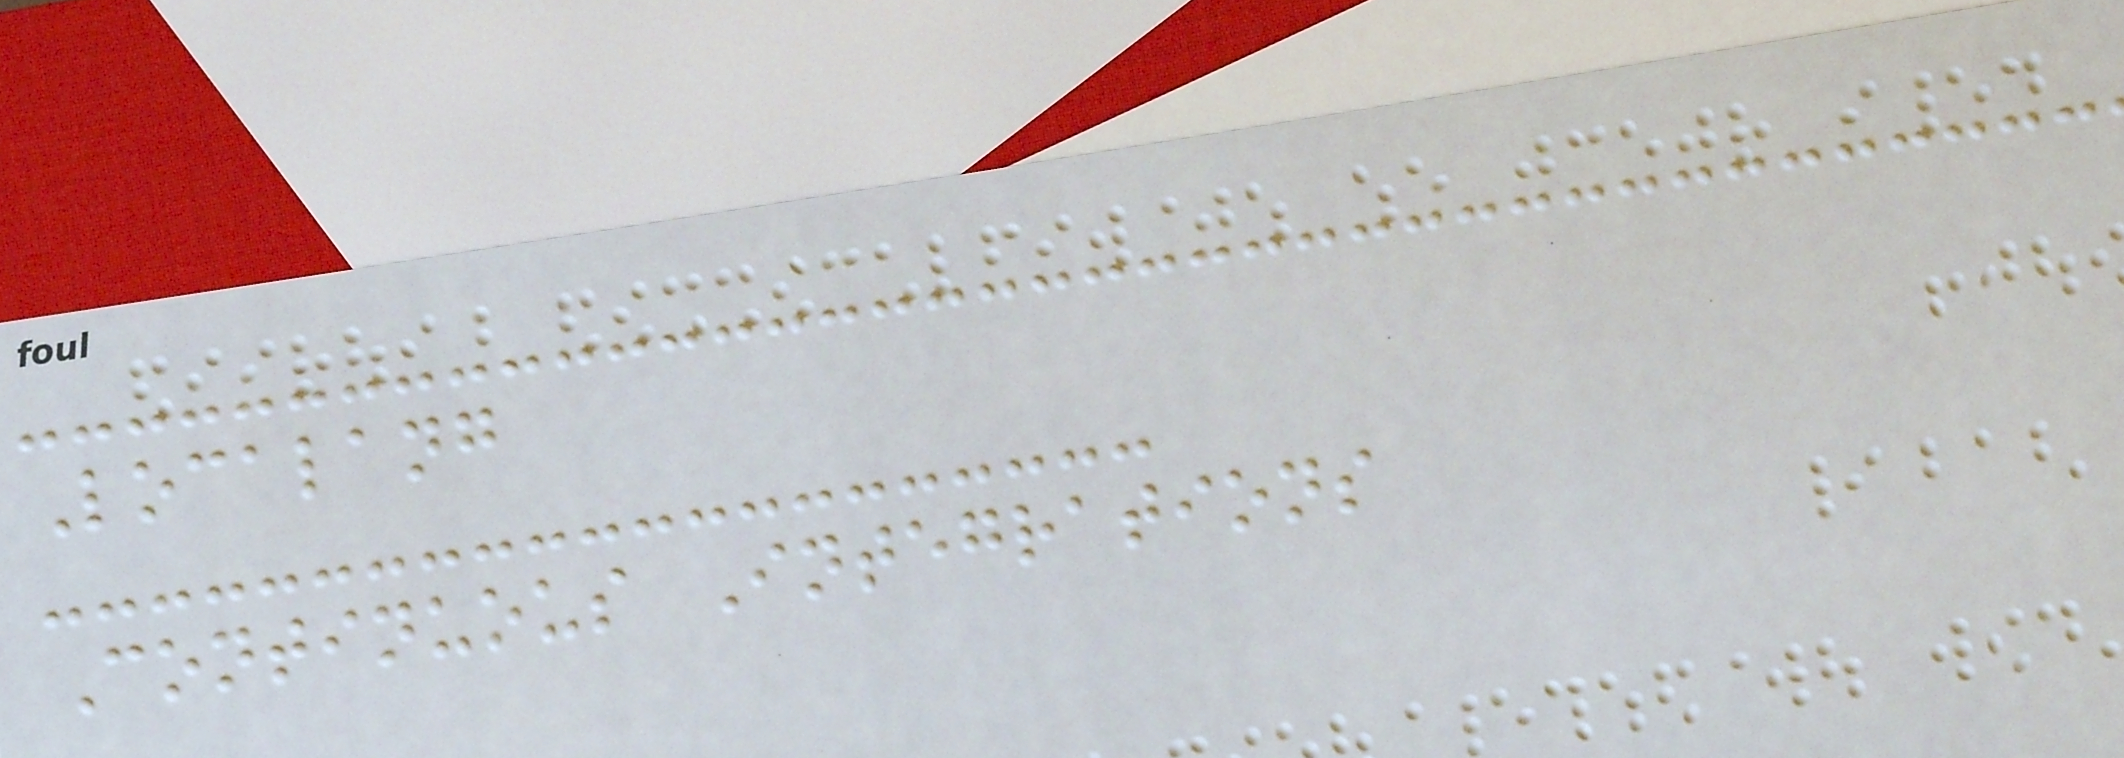Localang
Continuous Integrations
